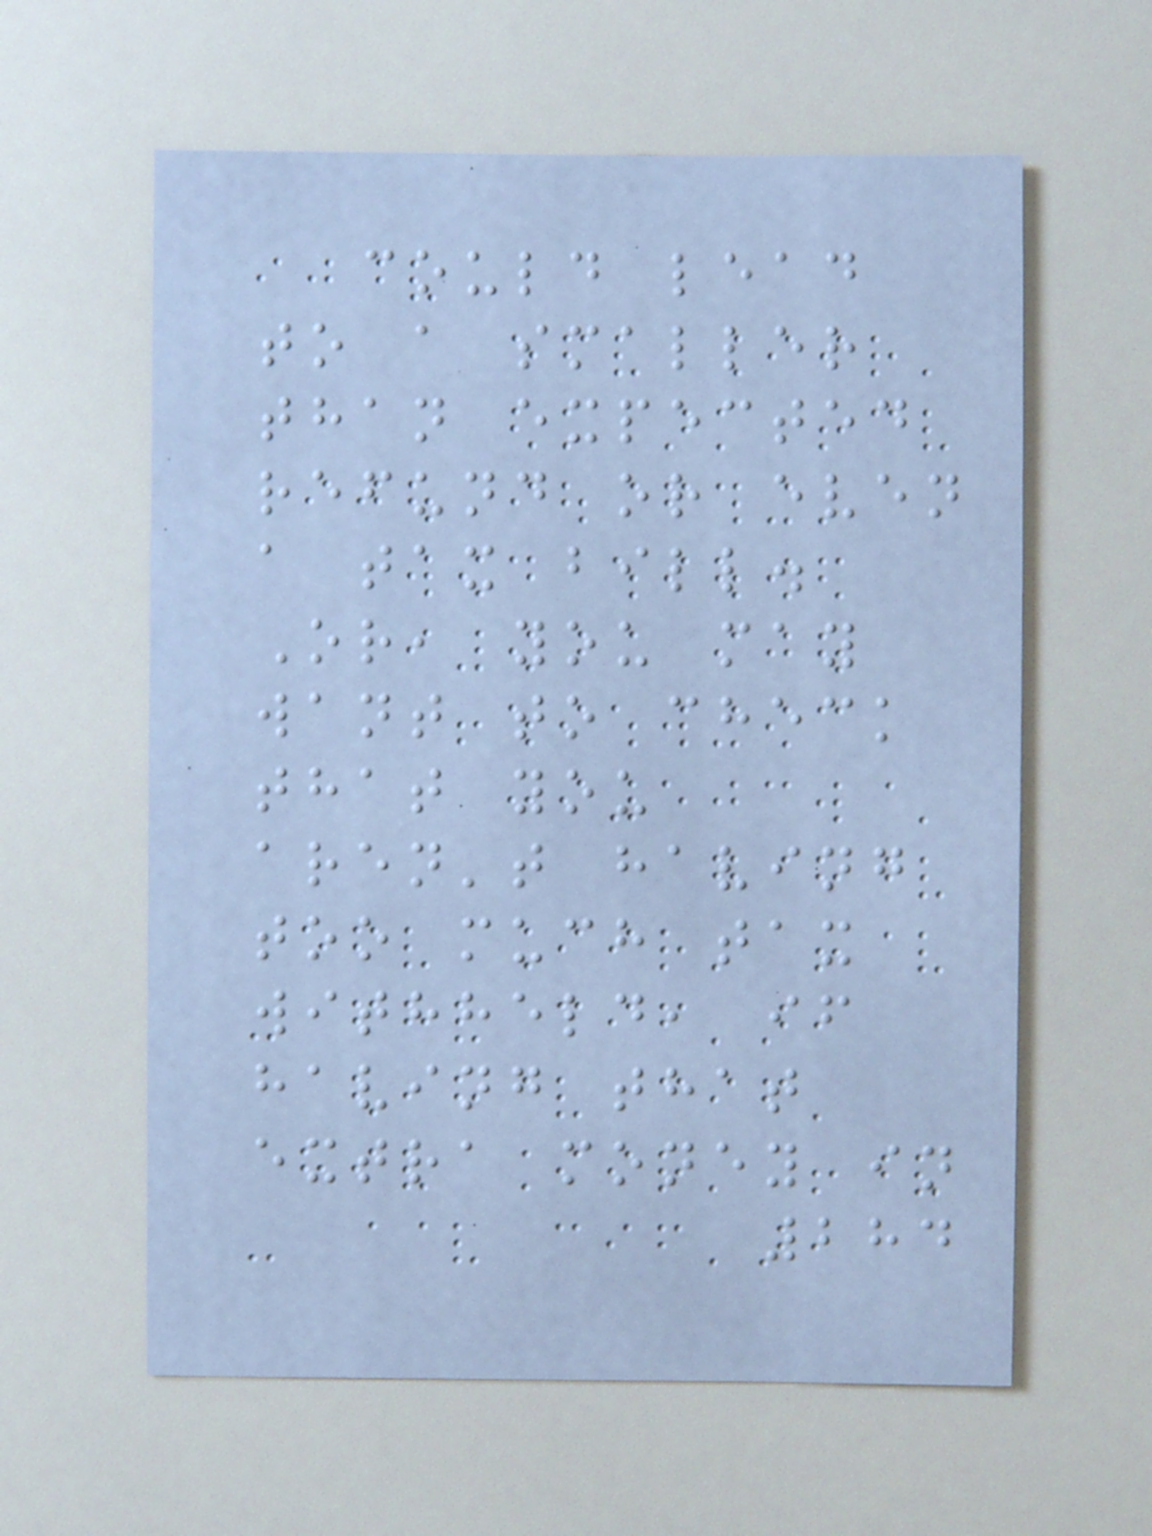could lead
to a smaller
than expected
refund or even
a tax bill.
Or, you may
want to check
that you
aren't having
too much tax
withheld, if
having that
extra money in
284
